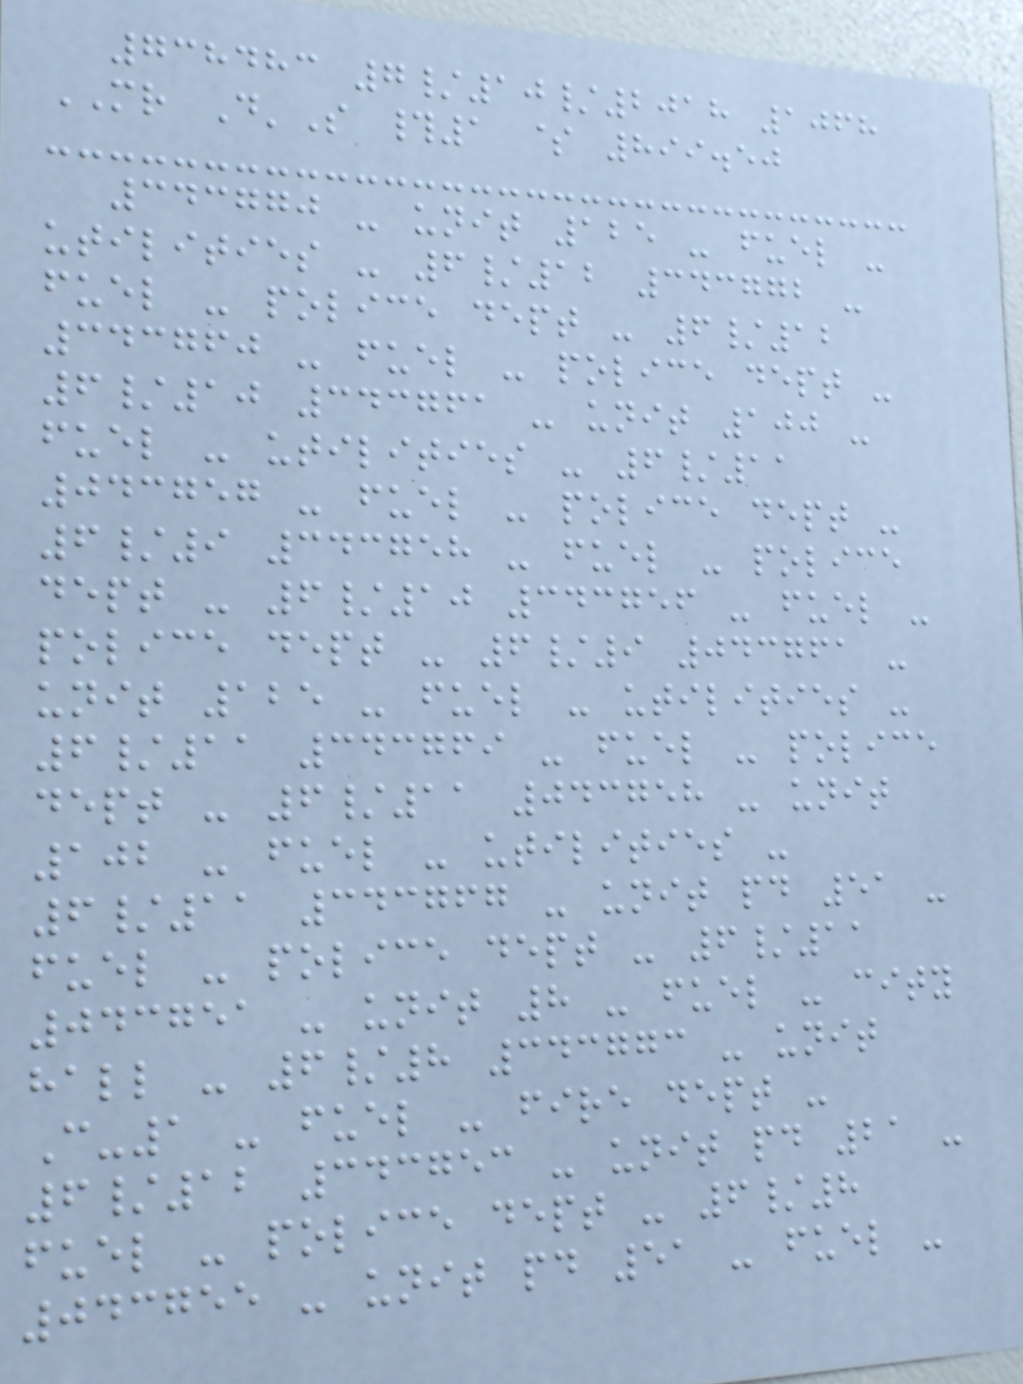738483 7/10/2018 1068
MR D'S #1 $ 899.50
343770 - unit 125 - fuel -
utilities - 6/12 343772 -
fuel - police dept - 6/12
343760 - fuel - police dept -
6/10 343761 - unit 100 -
fuel - utilities - 6/11
043757 - fuel - police dept -
6/9 343758 - fuel - police
dept - 6/10 343756 - fuel -
police dept - 6/9 043761 -
unit 125 - fuel - utilities -
6/11 343769 - fuel - police
dept - 6/11 043758 - unit
102 - fuel - utilities -
6/11 343767 - unit pd 51 -
fuel - police dept - 6/11
043751 - unit 8 - fuel - city
hall - 6/8 343773 - unit
C-1 - fuel - fire dept -
6/12 343753 - unit pd 21 -
fuel - police dept - 6/8
043755 - unit pd 51 - fuel -
